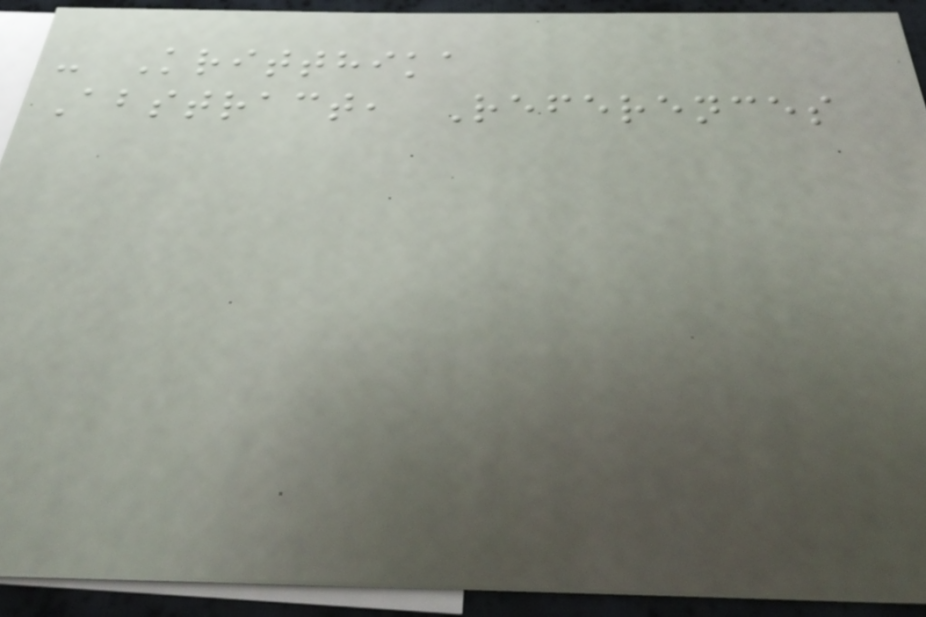- Kritthika
Abstract, References
